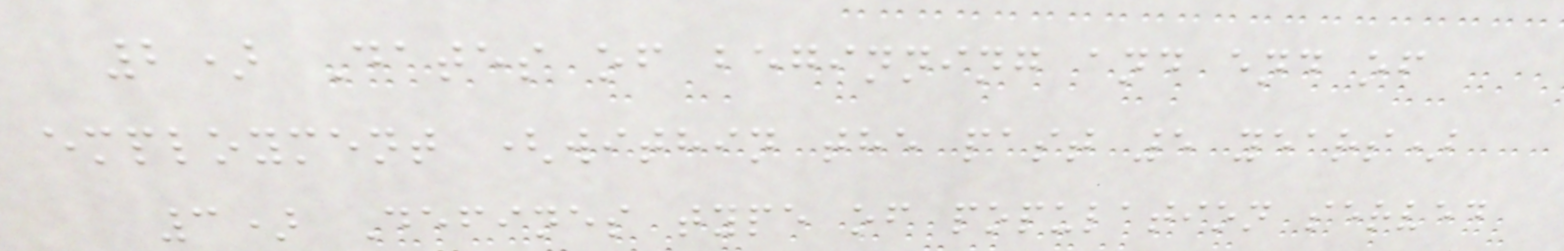2) Dates of beginning and end of
employment (within the past 5 years)
3) Defines type of population served
